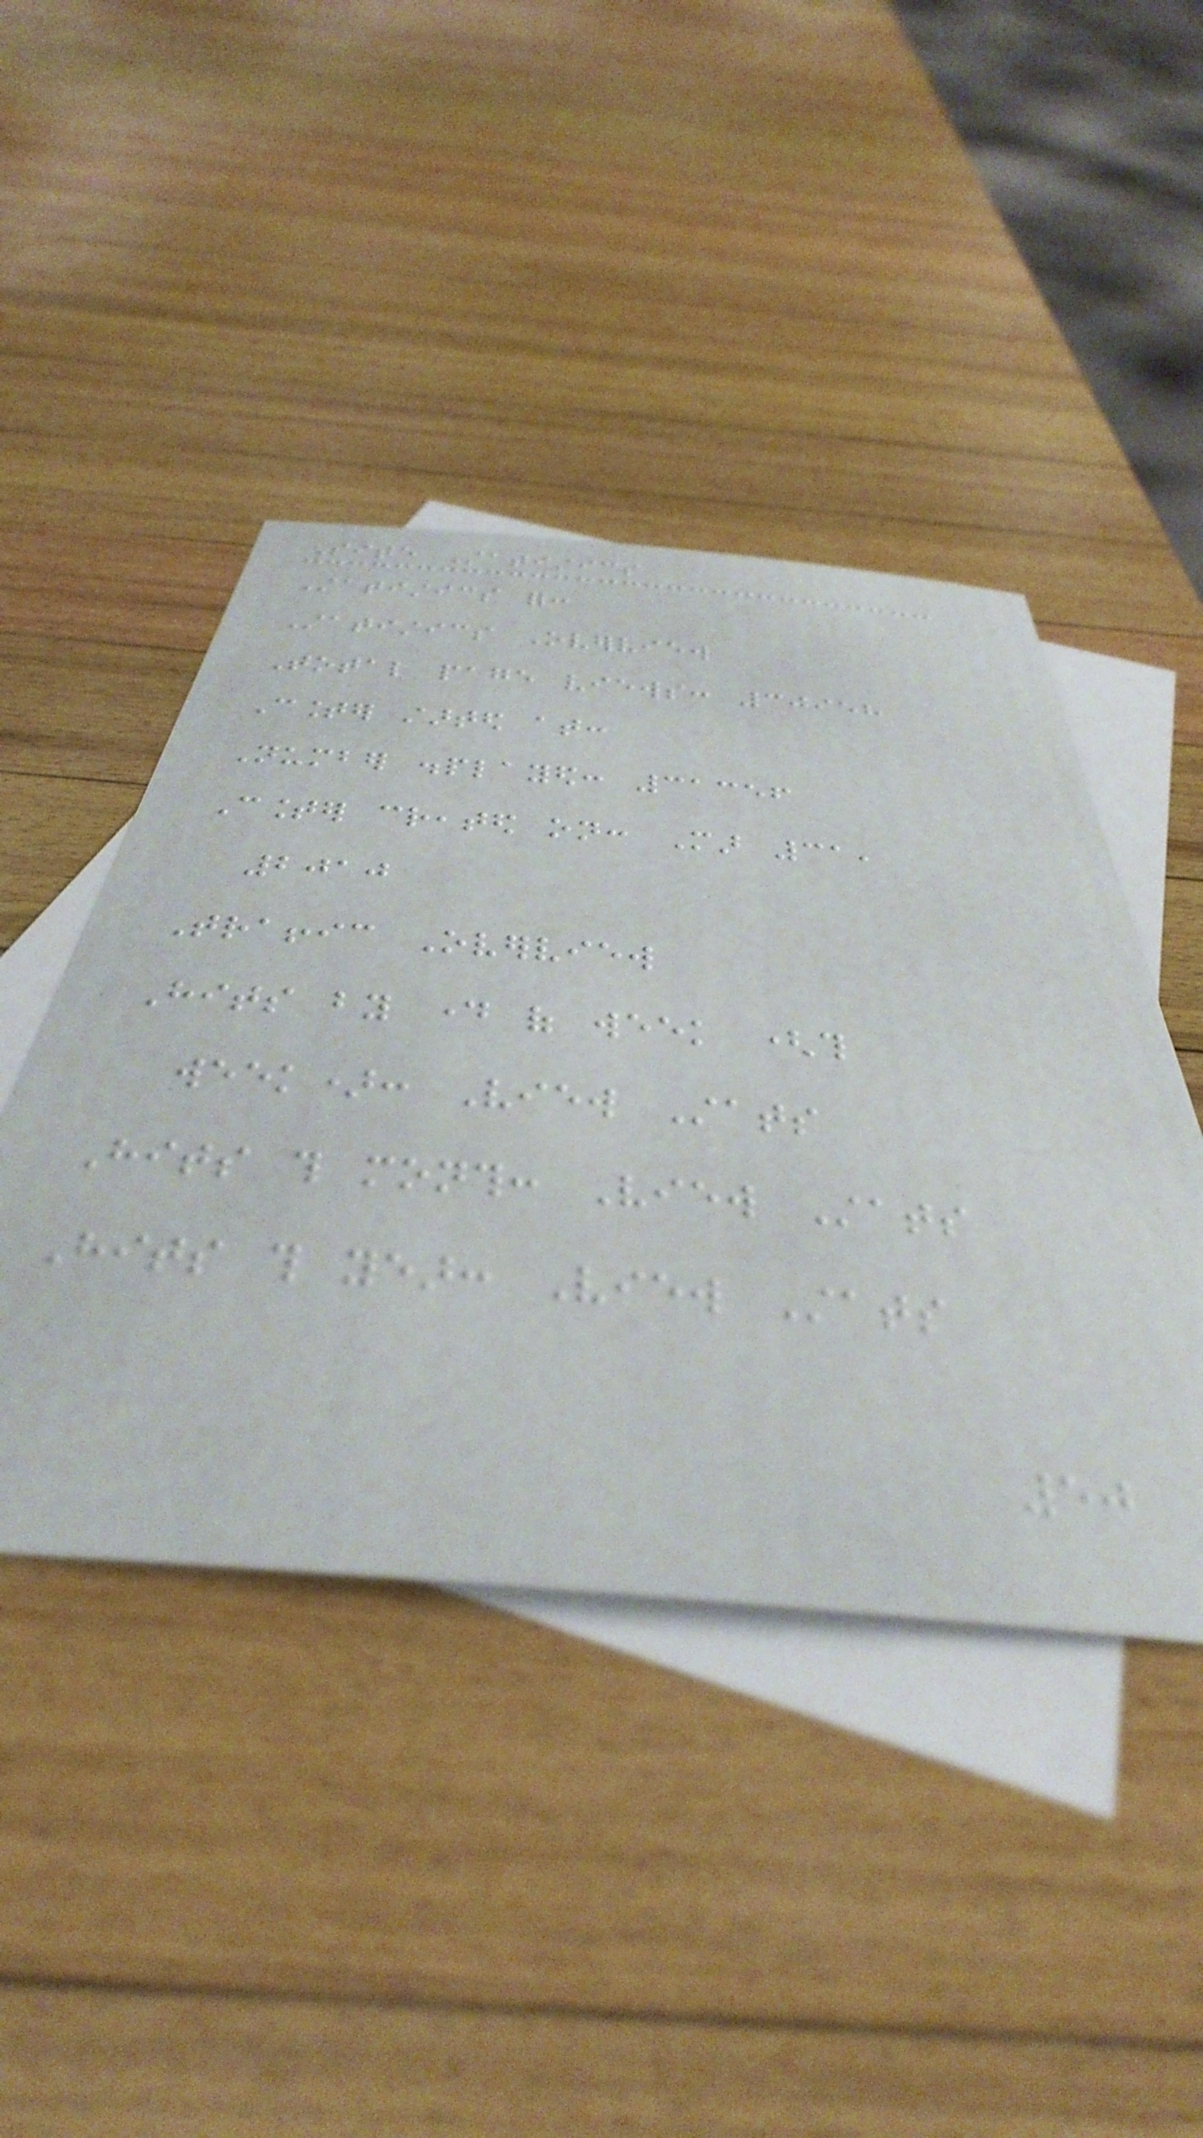Site Statistics
Statistics for:
Statistics Overview
Total page views: 30958
Counter started at:
Number displayed: 31356
Counter created on: Mar 31,
2010
Traffic Overview
Hits by day of week (this
week): View Stats
Hits this month: View Stats
Hits this year: View Stats
50
